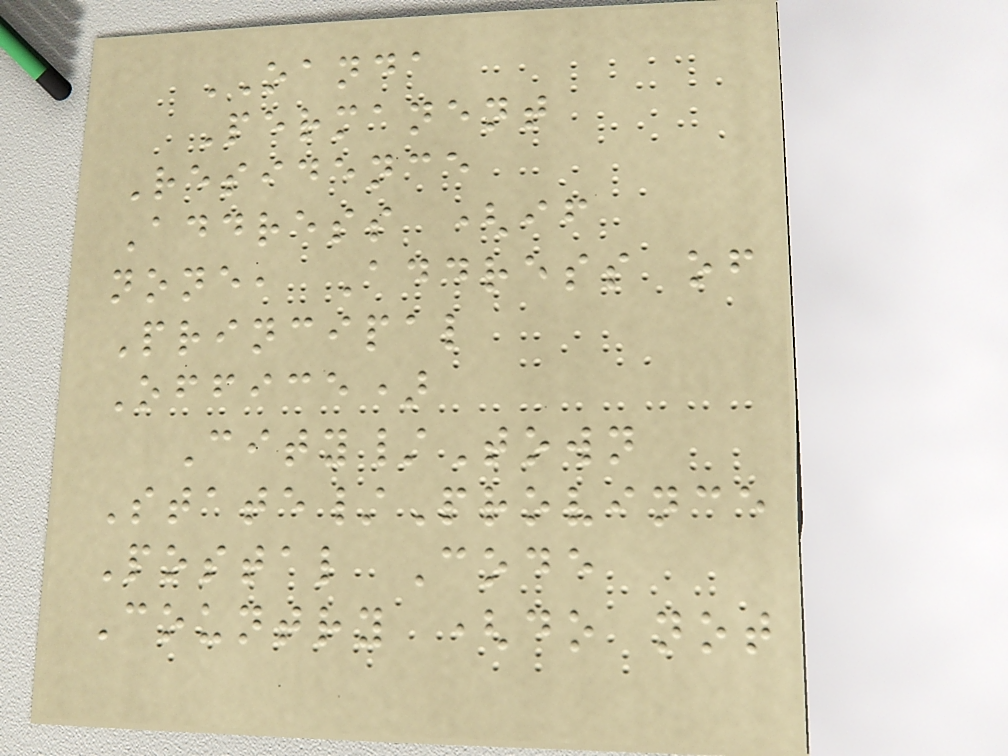OANDA
Permanent
Residence
Address (if
none, Address of
Principal
Office)
City/Town
State/Province
Postal Code
Country (do not
